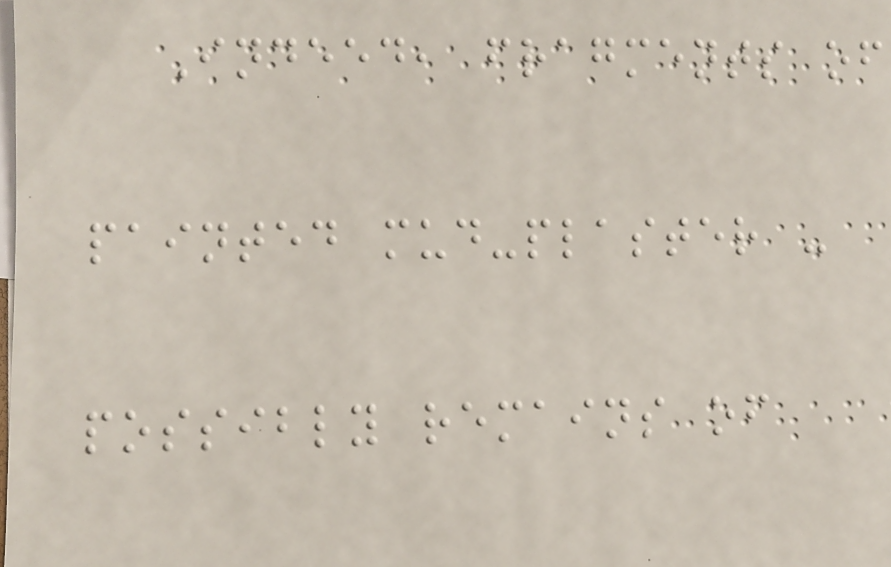Indeed, fragments of
painted mud-plaster -
possibly remains of
